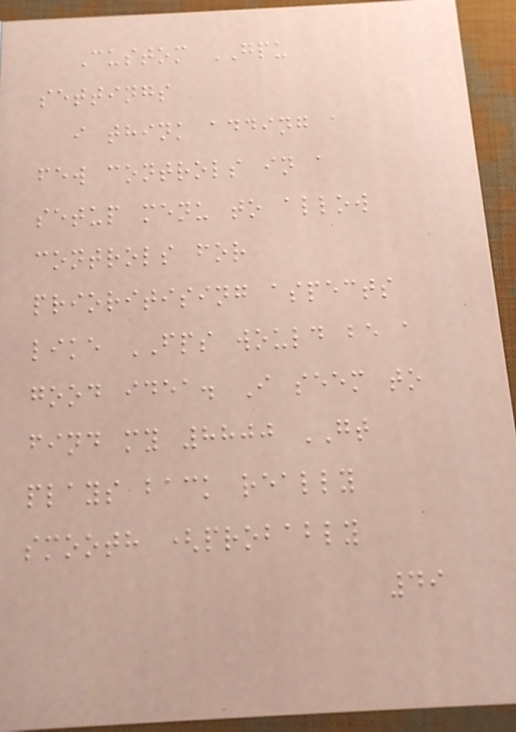Custom GPU
settings
i think adding a
few controls in a
setup menu to allow
controls for
prioritising aspects
like FPS would be a
good idea. I seem to
find my 8800 GT
plays back really
smooth (probably
49
